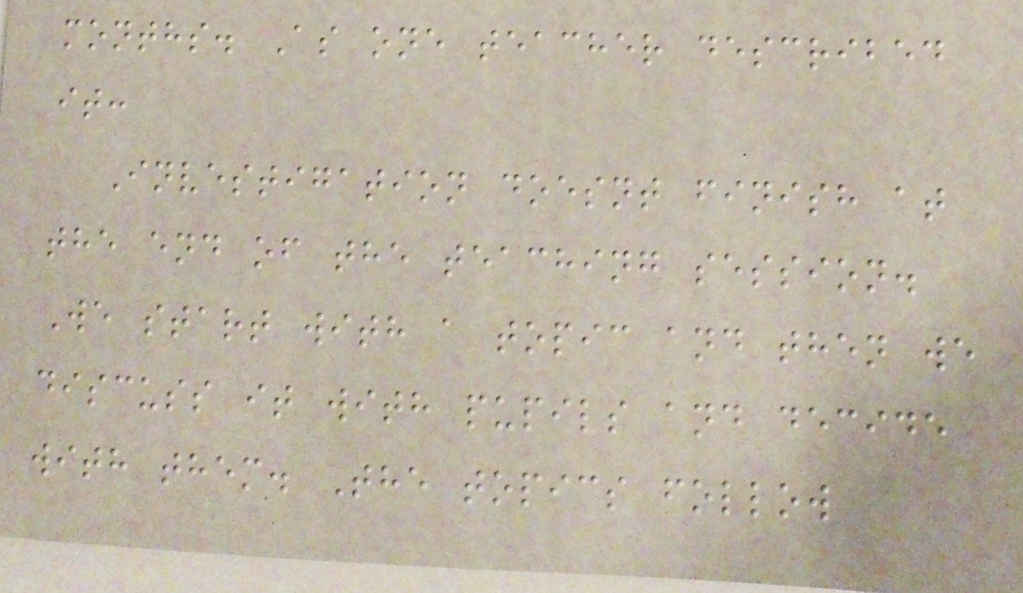months. As one teacher described
it:
Investigation doesnt finish at
the end of the teaching session.
We start with a topic and then we
discuss it with pupils and decide
with them. The topics follow
